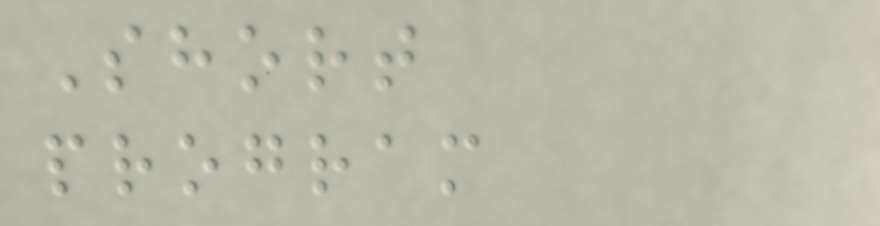Short
program
